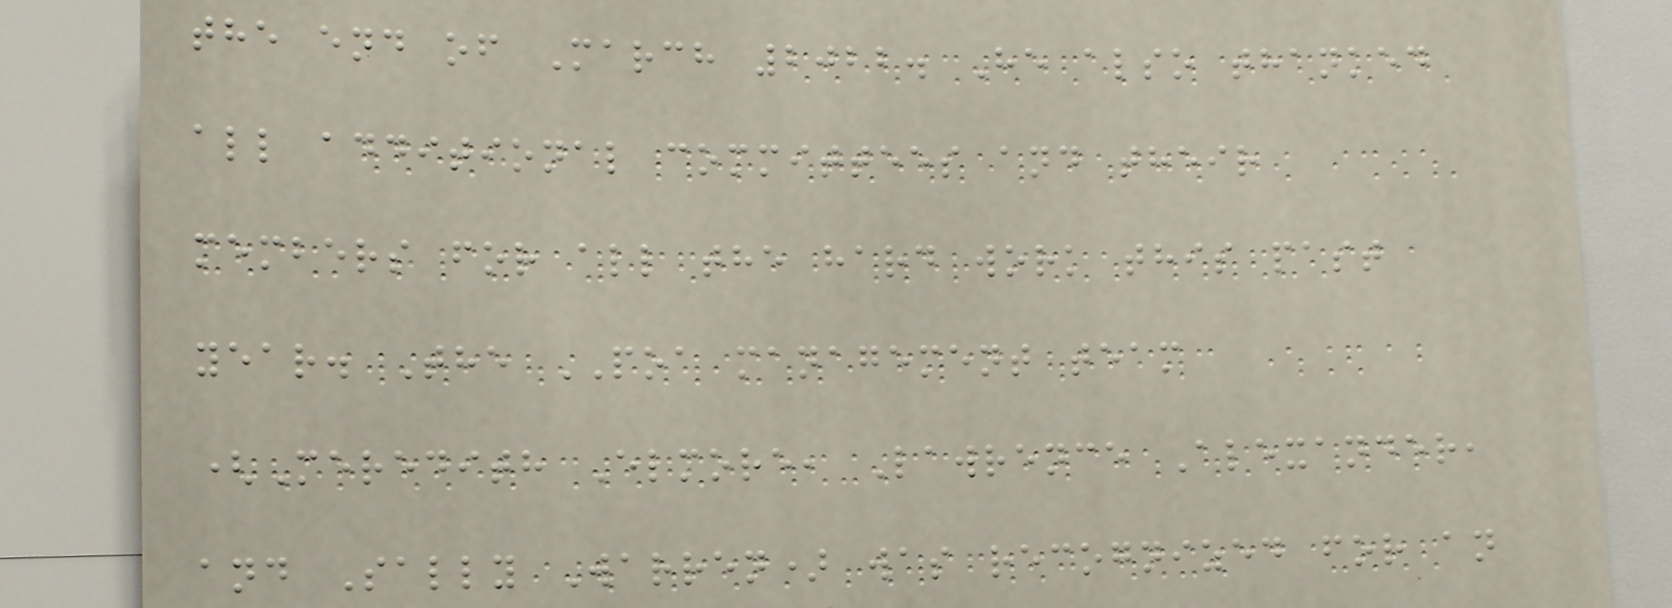the end of March 2022. He also thanked
all additional committees and their
members for all the hard work this past
year. The POA management team
(Meredith Elmore, Lawrence Alexander,
and Sally Warren) was recognized for an
